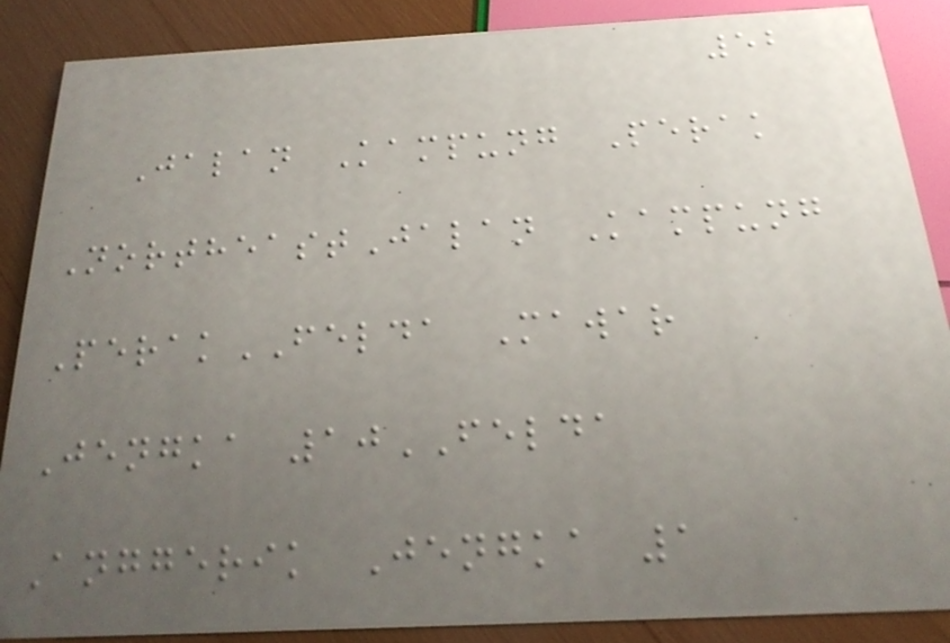52
Jalan Kampung Perak
NortheastJalan Kampung
PerakFELDA Mawar
Jengka 10FELDA
Anggerik Jengka 1
